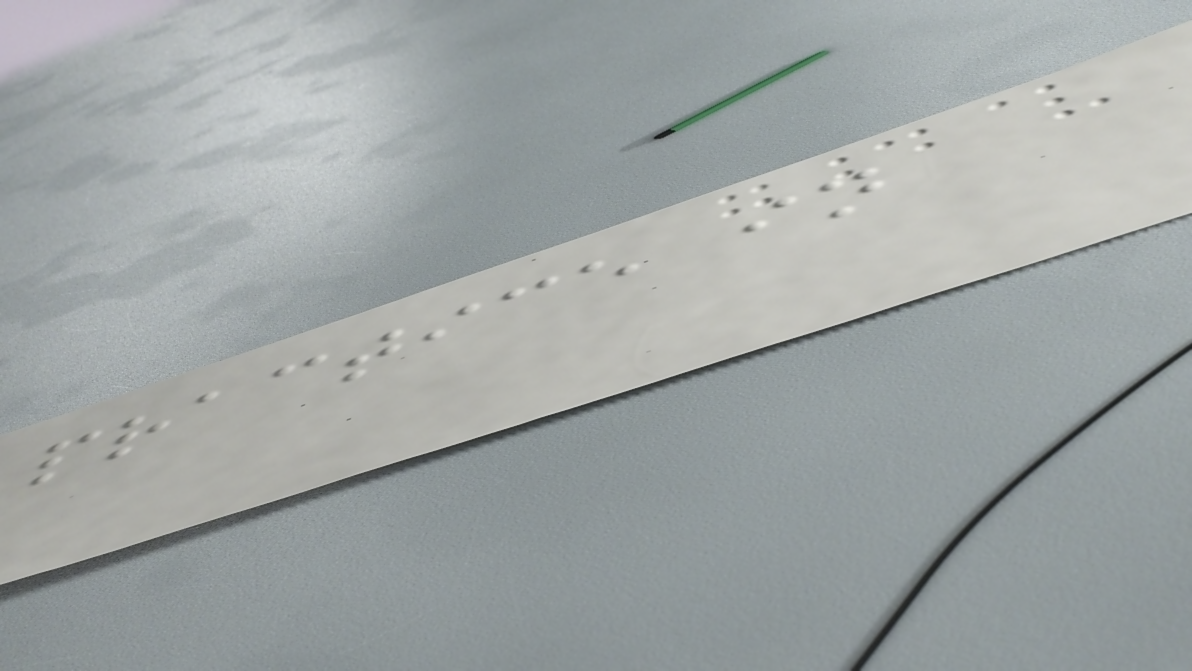practice in
